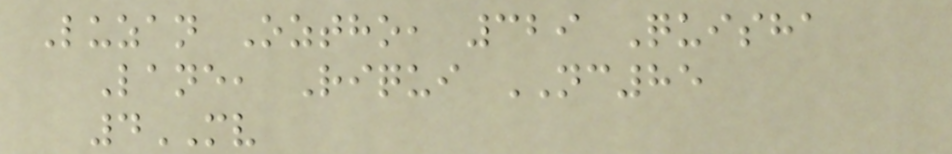Luzan Oztho, 329 Quisha
Lane, Riqui NC85
4MV
